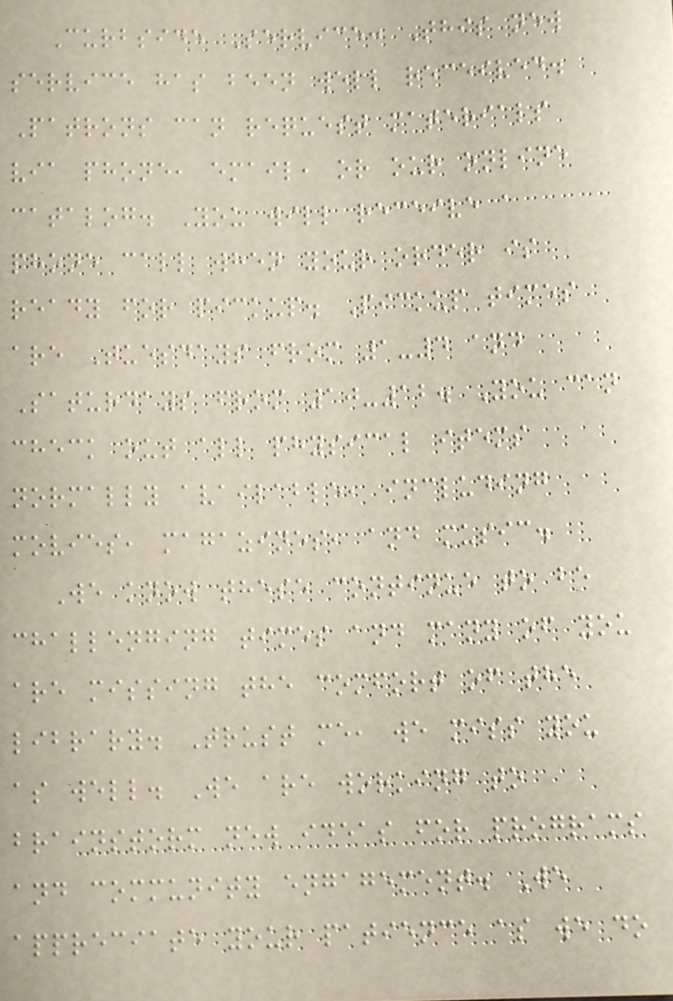Curbside Service: This new
service has been well received.
Patrons can request materials
via phone, email, or our online
catalog. You will receive a
phone call when your order is
ready for pickup. Pickup times
are Tuesdays from 1-4 and
Saturdays from 10-12. You can
check out all physical items
normally available, including
movies, magazines, and music.
We know these continue to be
challenging times and many of you
are missing the comfort of the
library. Trust me, we miss you
as well. We are working to
brainstorm new ideas for programs
and community engagement. We
appreciate your patience as we do
